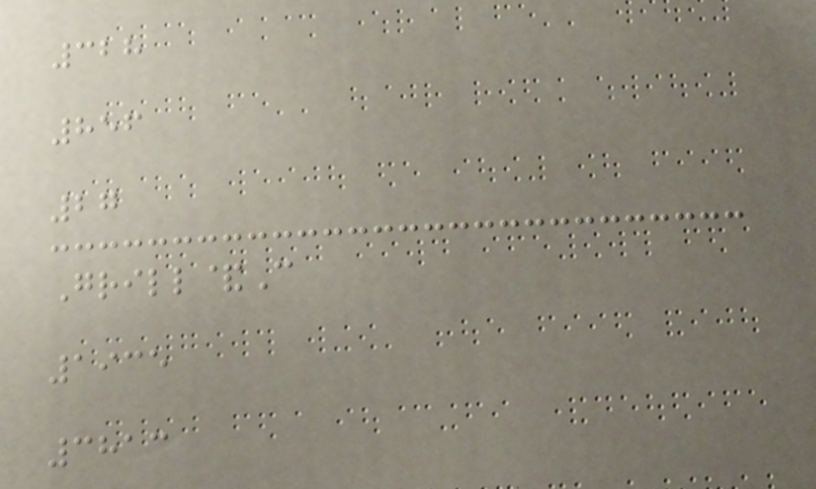328
856
27
Grill&C
1935
3813
